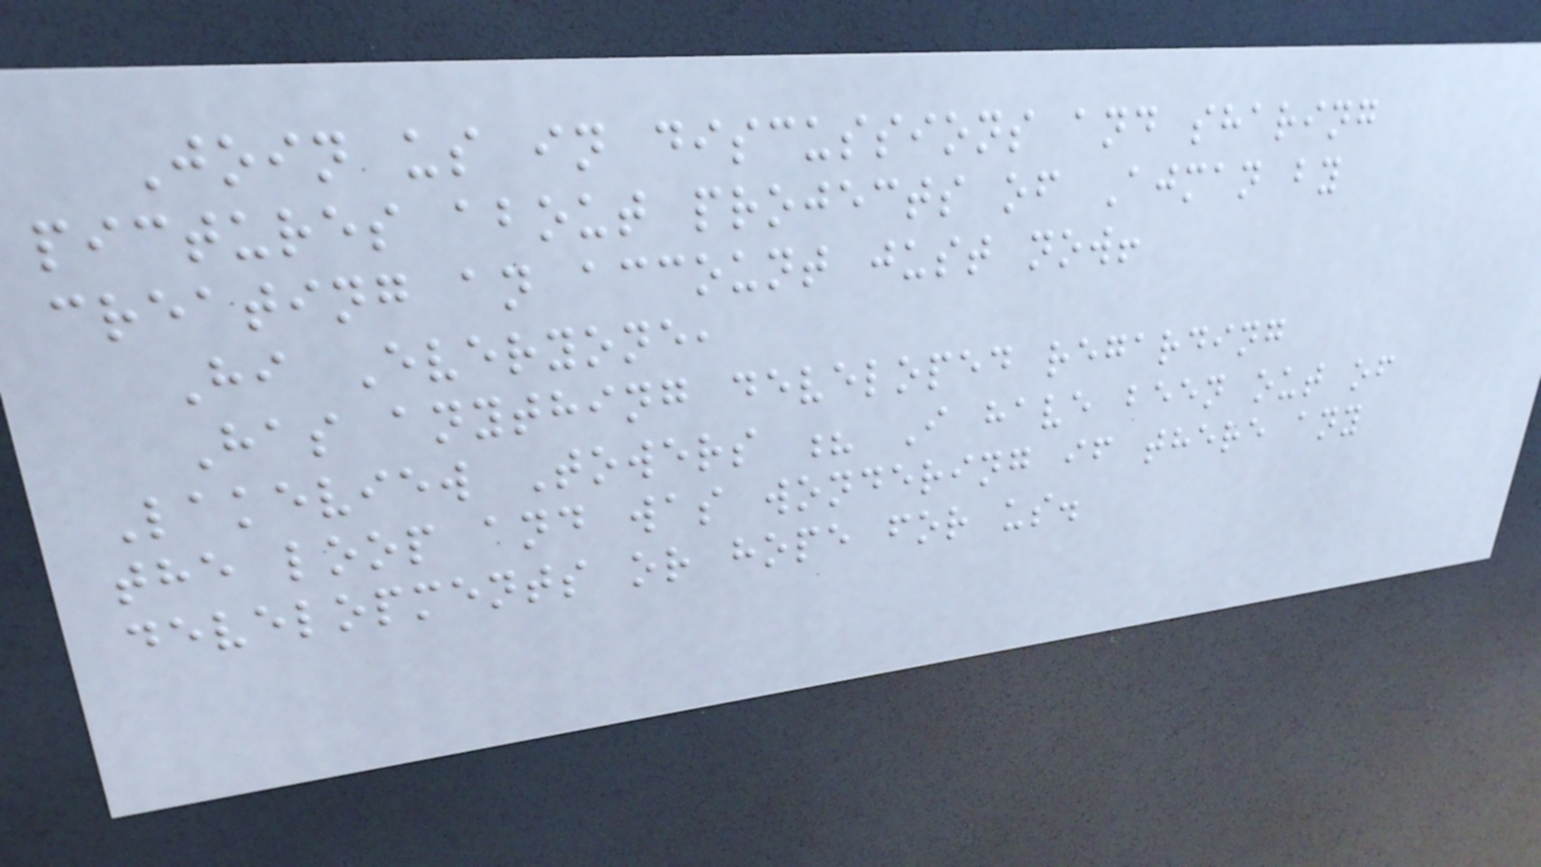Join us in discussions and sharing
pictures about projects of Ajman by
creating an account just now!
Hi Everyone,
Has anything developed regarding
Lakeview Towers ? I have been out of
the loop and was wondering if there any
developments or hope for us.
